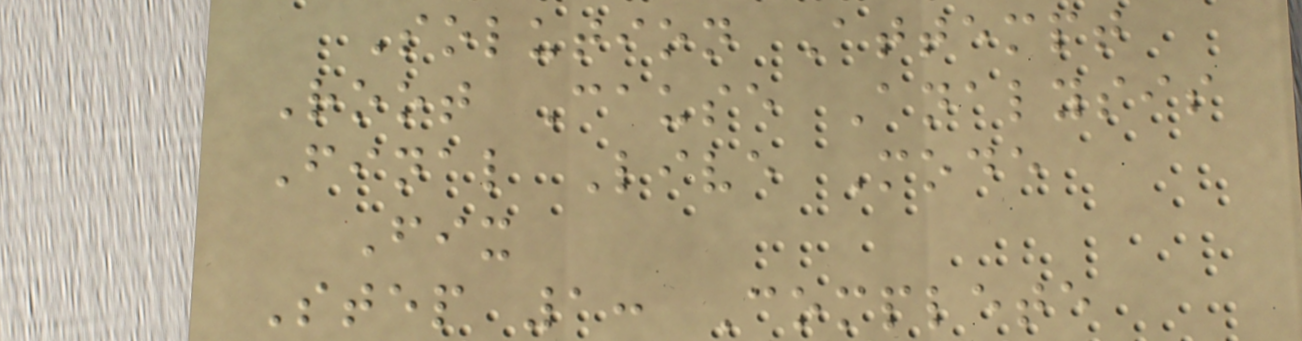Solution Attempt
Root Cause Analysis
Final Live Mode
Fix
Step 1: Complete
